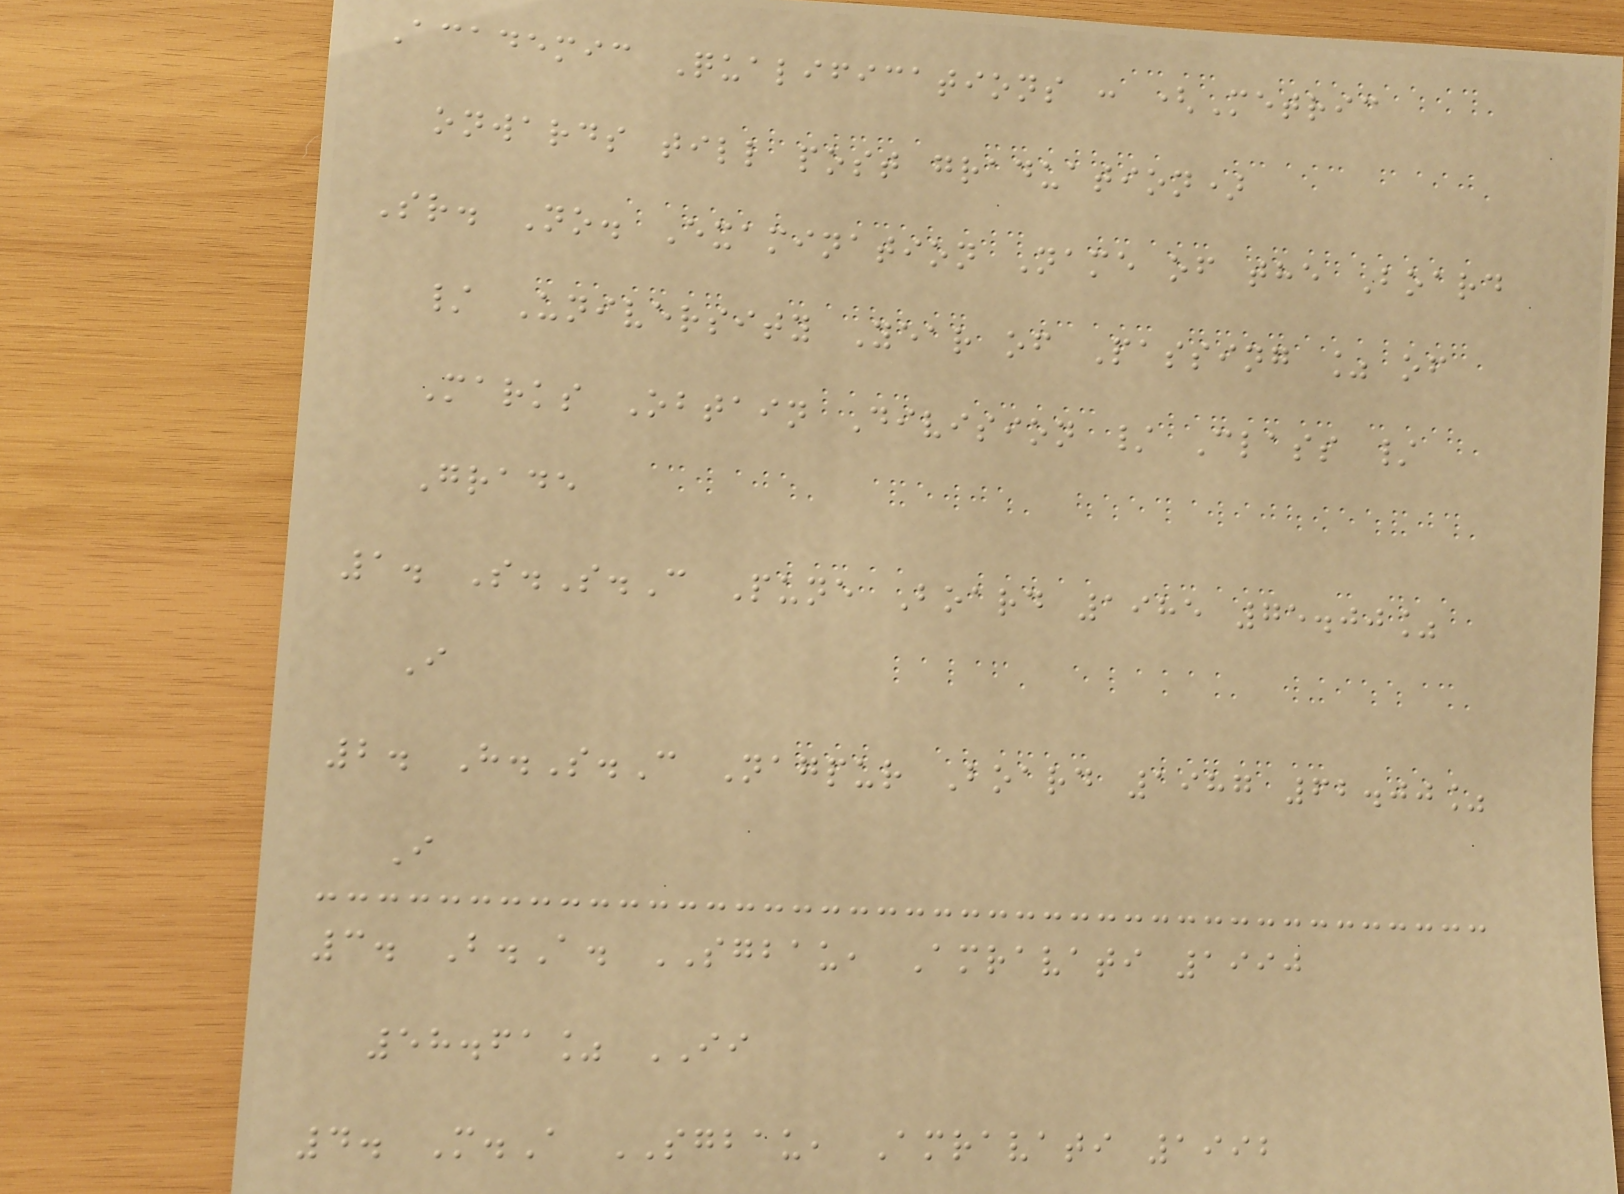Academic Qualifications : (Metric
onwards till post graduation)
Sr. No. Examination Name of the Board
/ University Year of Passing % of
Marks Obtain Division / Class /
Grade
1. S.S.C Pune Board 1985 75.00%
I
2. H.S.C Nagpur Board 1987 62.00%
I
3. B.A. SGBAU, Amravati 1990
58.61% II
4. M.A SGBAU, Amravati 1992
